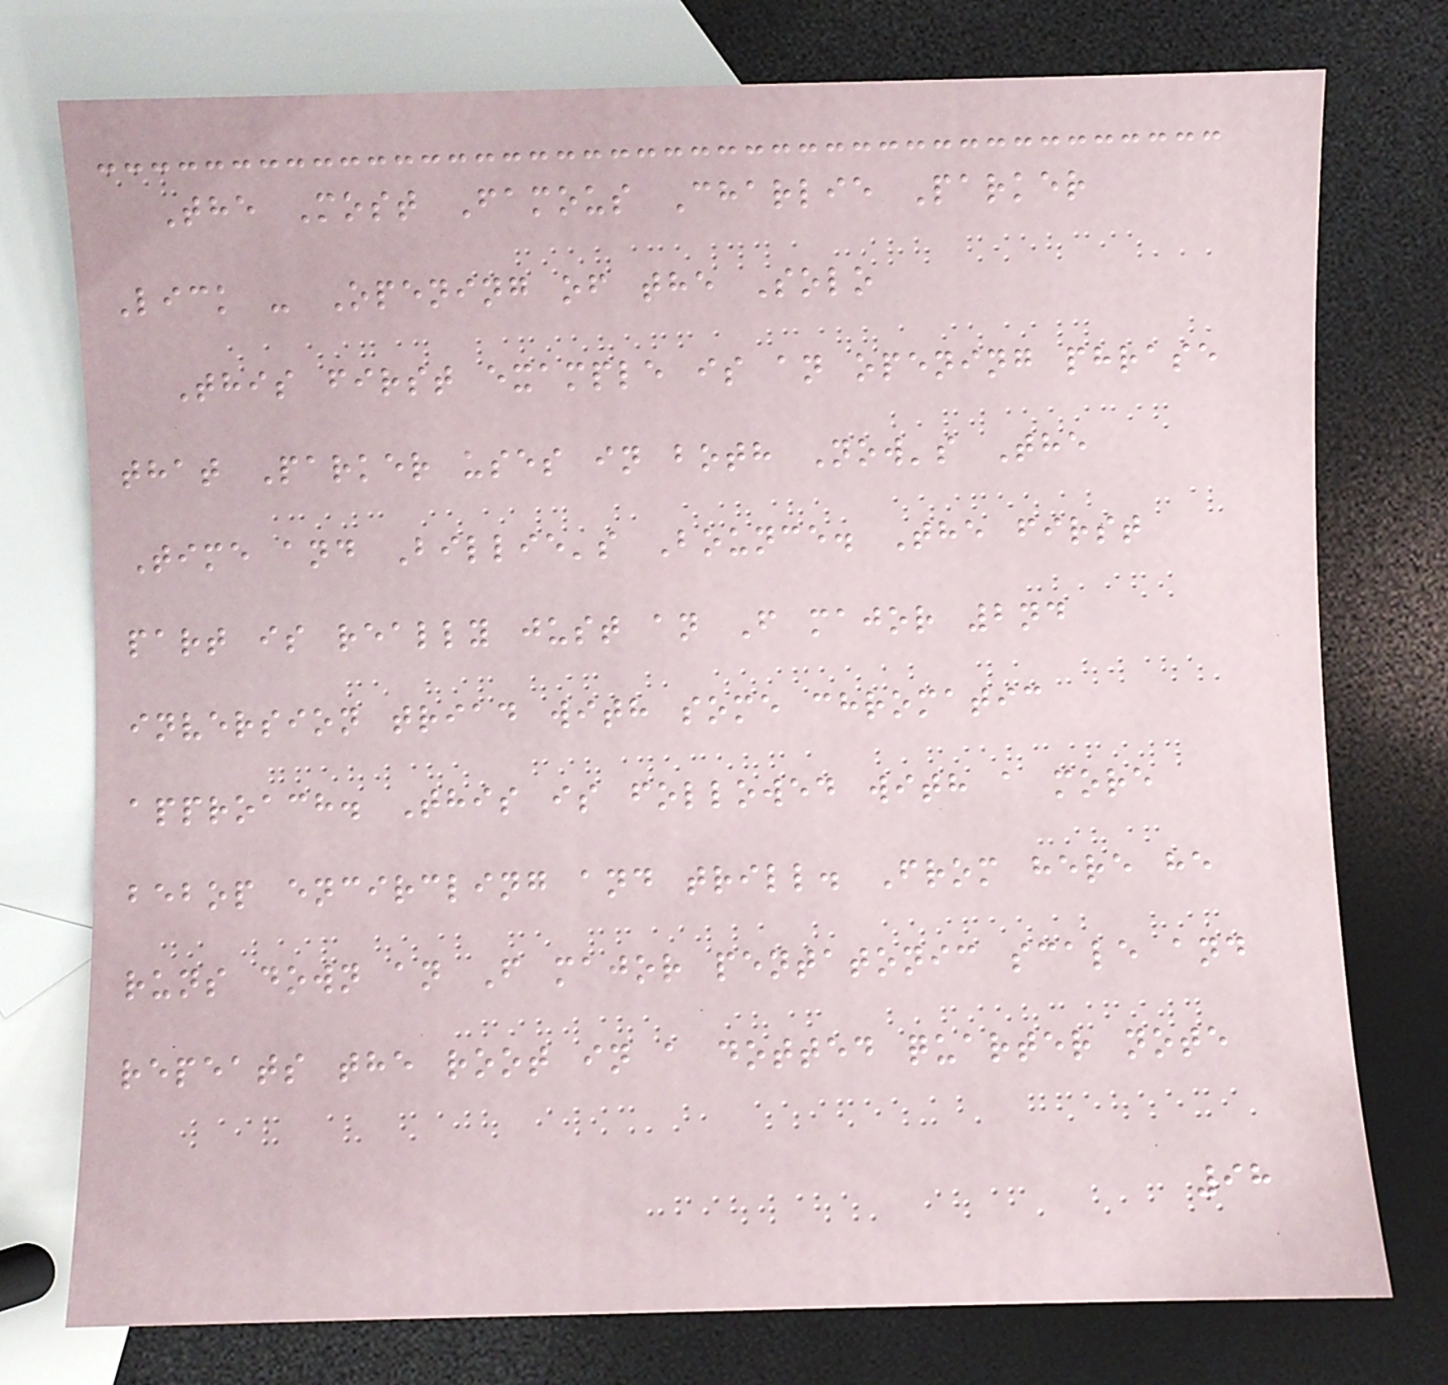The Most Famous Charlie Parker
Lick - Opening of the Solo
This first example is an opening phrase
that Parker uses in both Now's The
Time and Billie's Bounce. The first
part is really just an F major 2nd
inversion triad with some chromatic
approach. This is followed with a more
bebop encircling and trill. From here he
runs down an F major pentatonic scale and
repeats the root in a dotted quarter note
98
